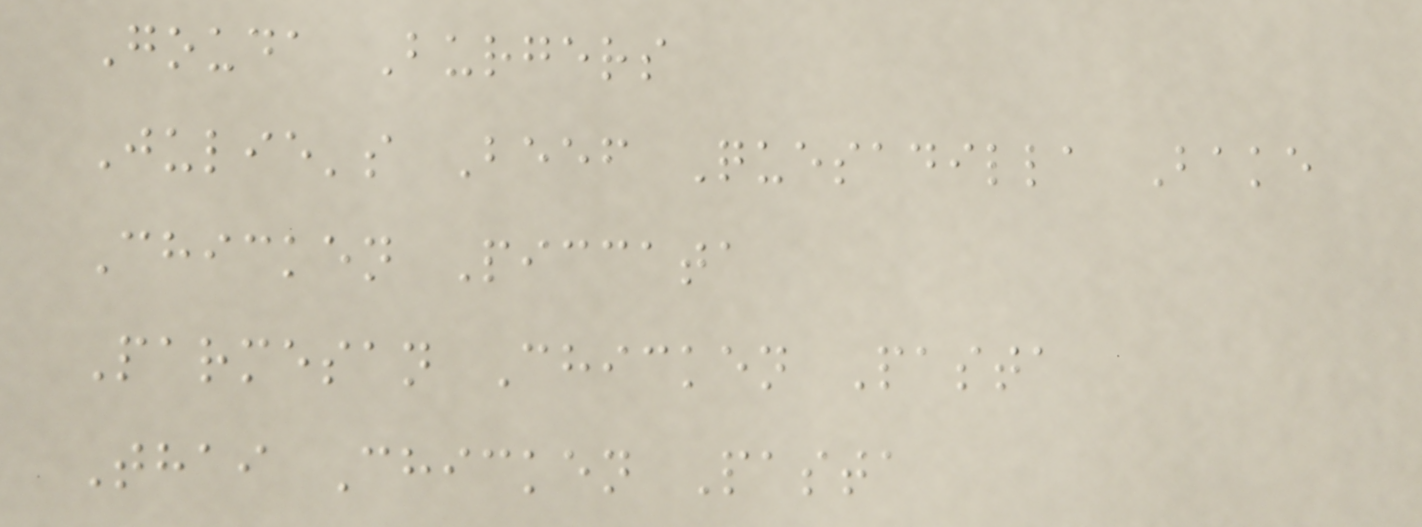Gouda Burgers
Julie's Beef Quesadilla Bake
Chicken Piccata
Parmesan Chicken Pasta
Thai Chicken Pasta
